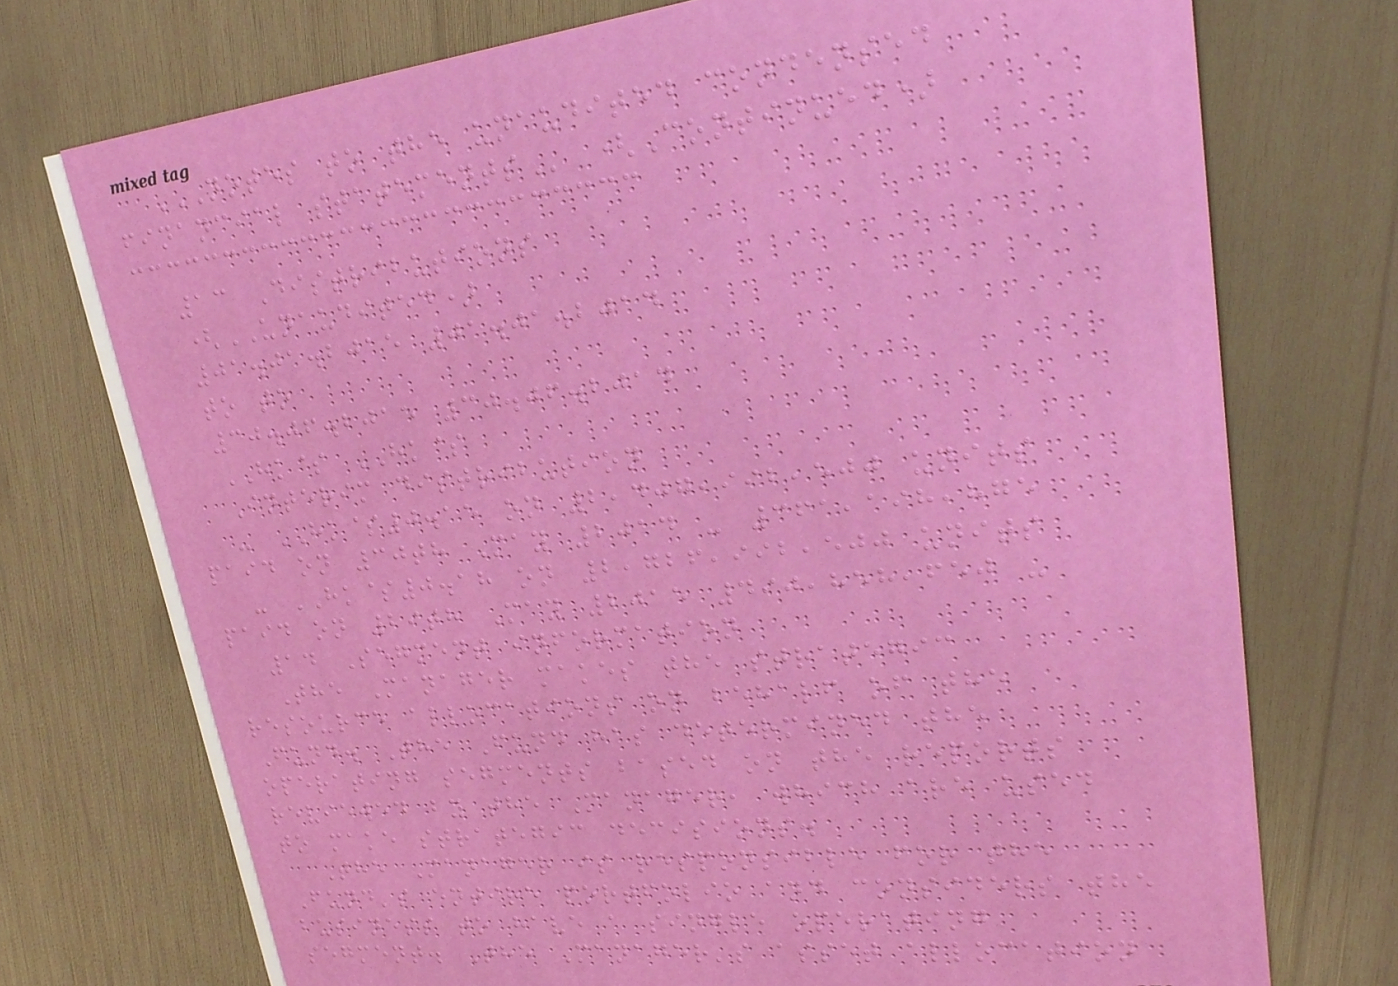NOTES TO THE UNAUDITED CONDENSED
FINANCIAL STATEMENTS (Continued)
13 Distributions
(UNAUDITED)
01.01.2015 01.01.2014
to to
30.06.2015 30.06.2014
HK$ HK$
Interim distribution
- HK$0.15 on 2,407,992,500 units
paid on 30th May 2014 - 361,198,875
- HK$0.18 on 2,726,992,500 units
paid on 29th May 2015 490,858,650 -
14 Segment information
The Manager makes the strategic
resource allocations on behalf of the
Fund. The Fund has determined the
operating segments based on the reports
reviewed by the Manager, which are used
to make strategic decisions.
The Manager is responsible for the
Fund's entire portfolio and considers the
business to have a single operating
segment. The Manager's asset allocation
